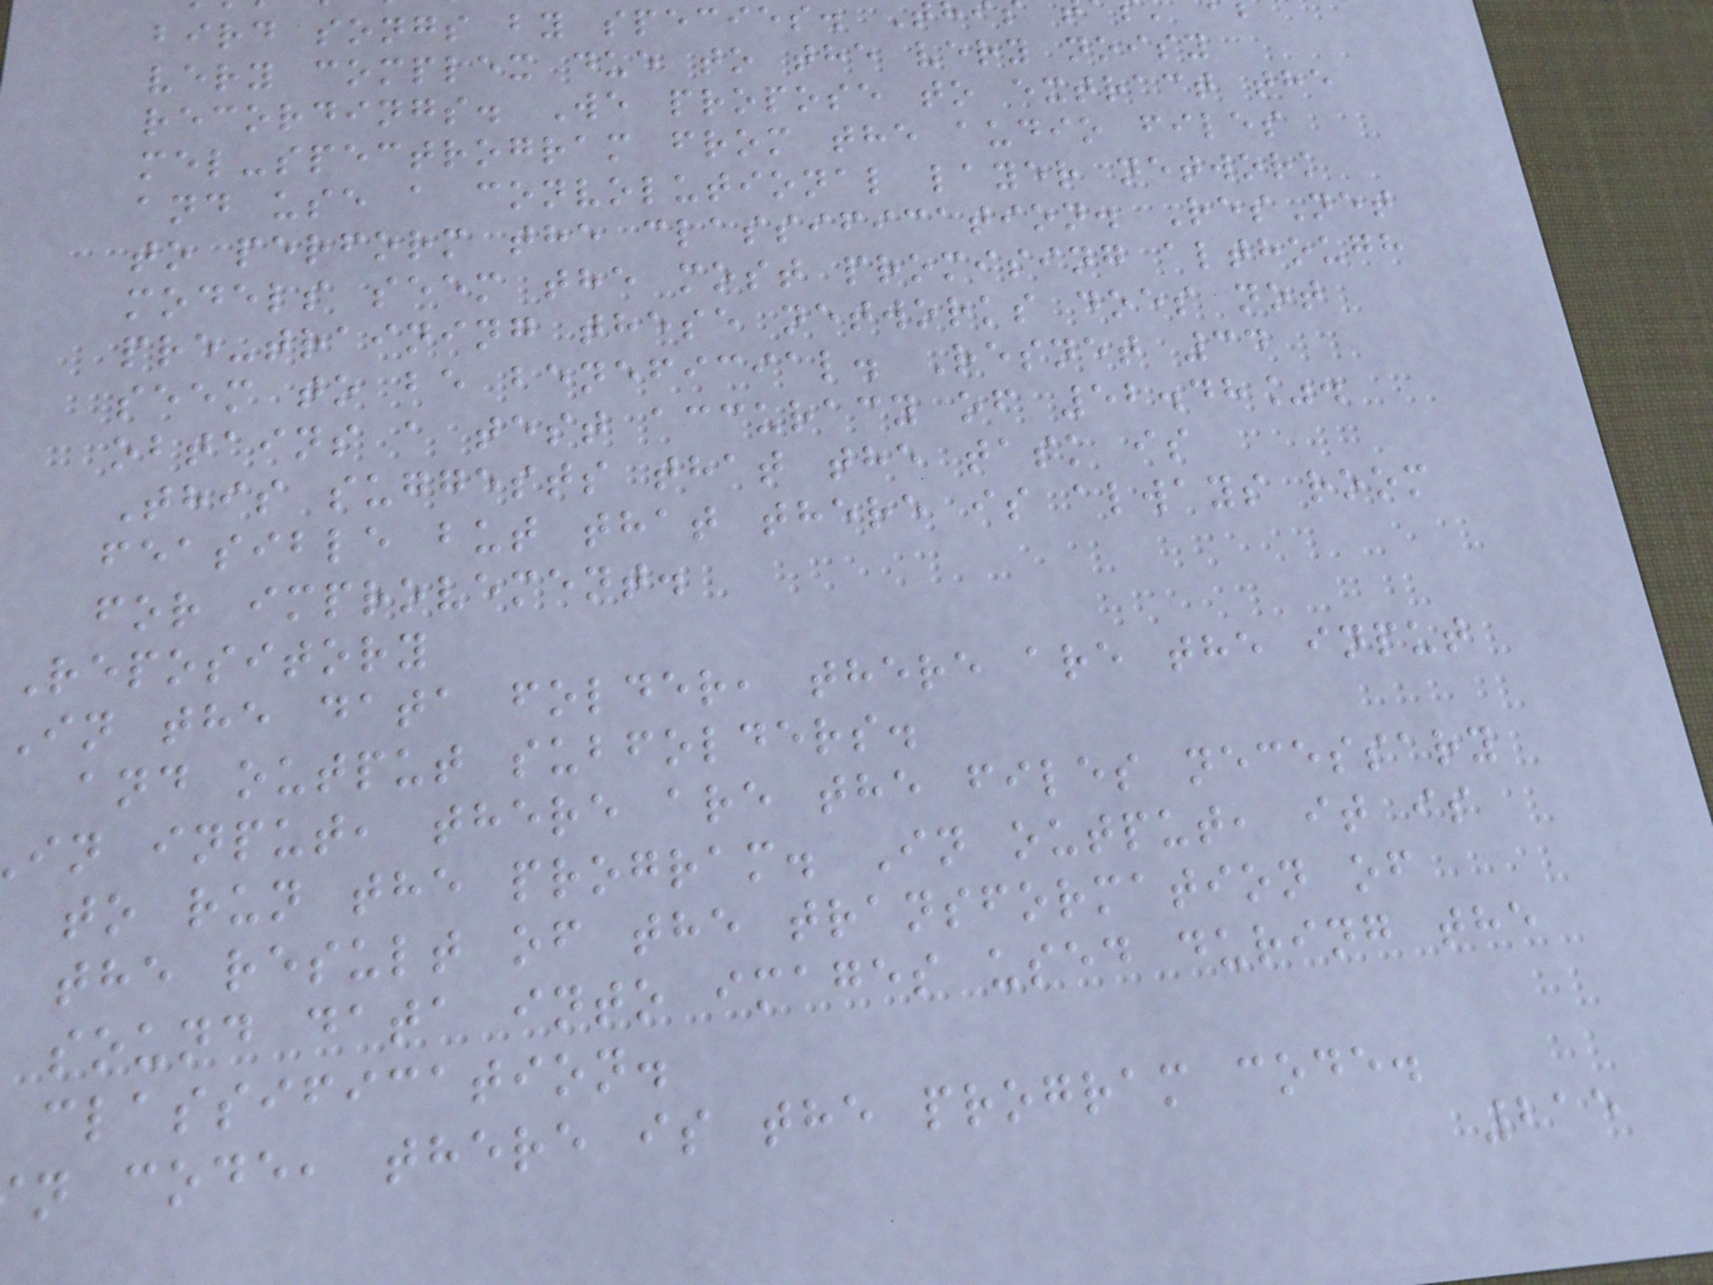bird songs by species.
very complex due to the very noisy
recordings. We propose to extract the
mel-spectrogram from the audio files
and use a convolutional layer network
to perform the classification. ResNet
models seem the most promising although
pre-training these networks does not
seem to be beneficial. Resnet 34
obtains a test accuracy of 52.48%.
This suggests that the task is
feasible but that there is always room
for improvement.
Repository
In the data folder, there are the input
and output subfolders.
in input, there are the files necessary
to run the program. In output, it is
the result of the transformation of
sound data into images used during the
classification.
n code, there is the program code.
215
